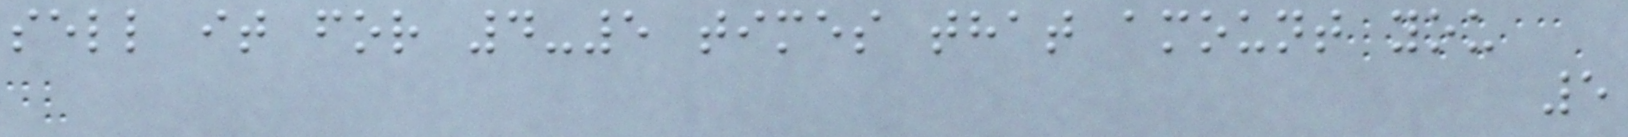sell it for 4-5 times that amount you
5
